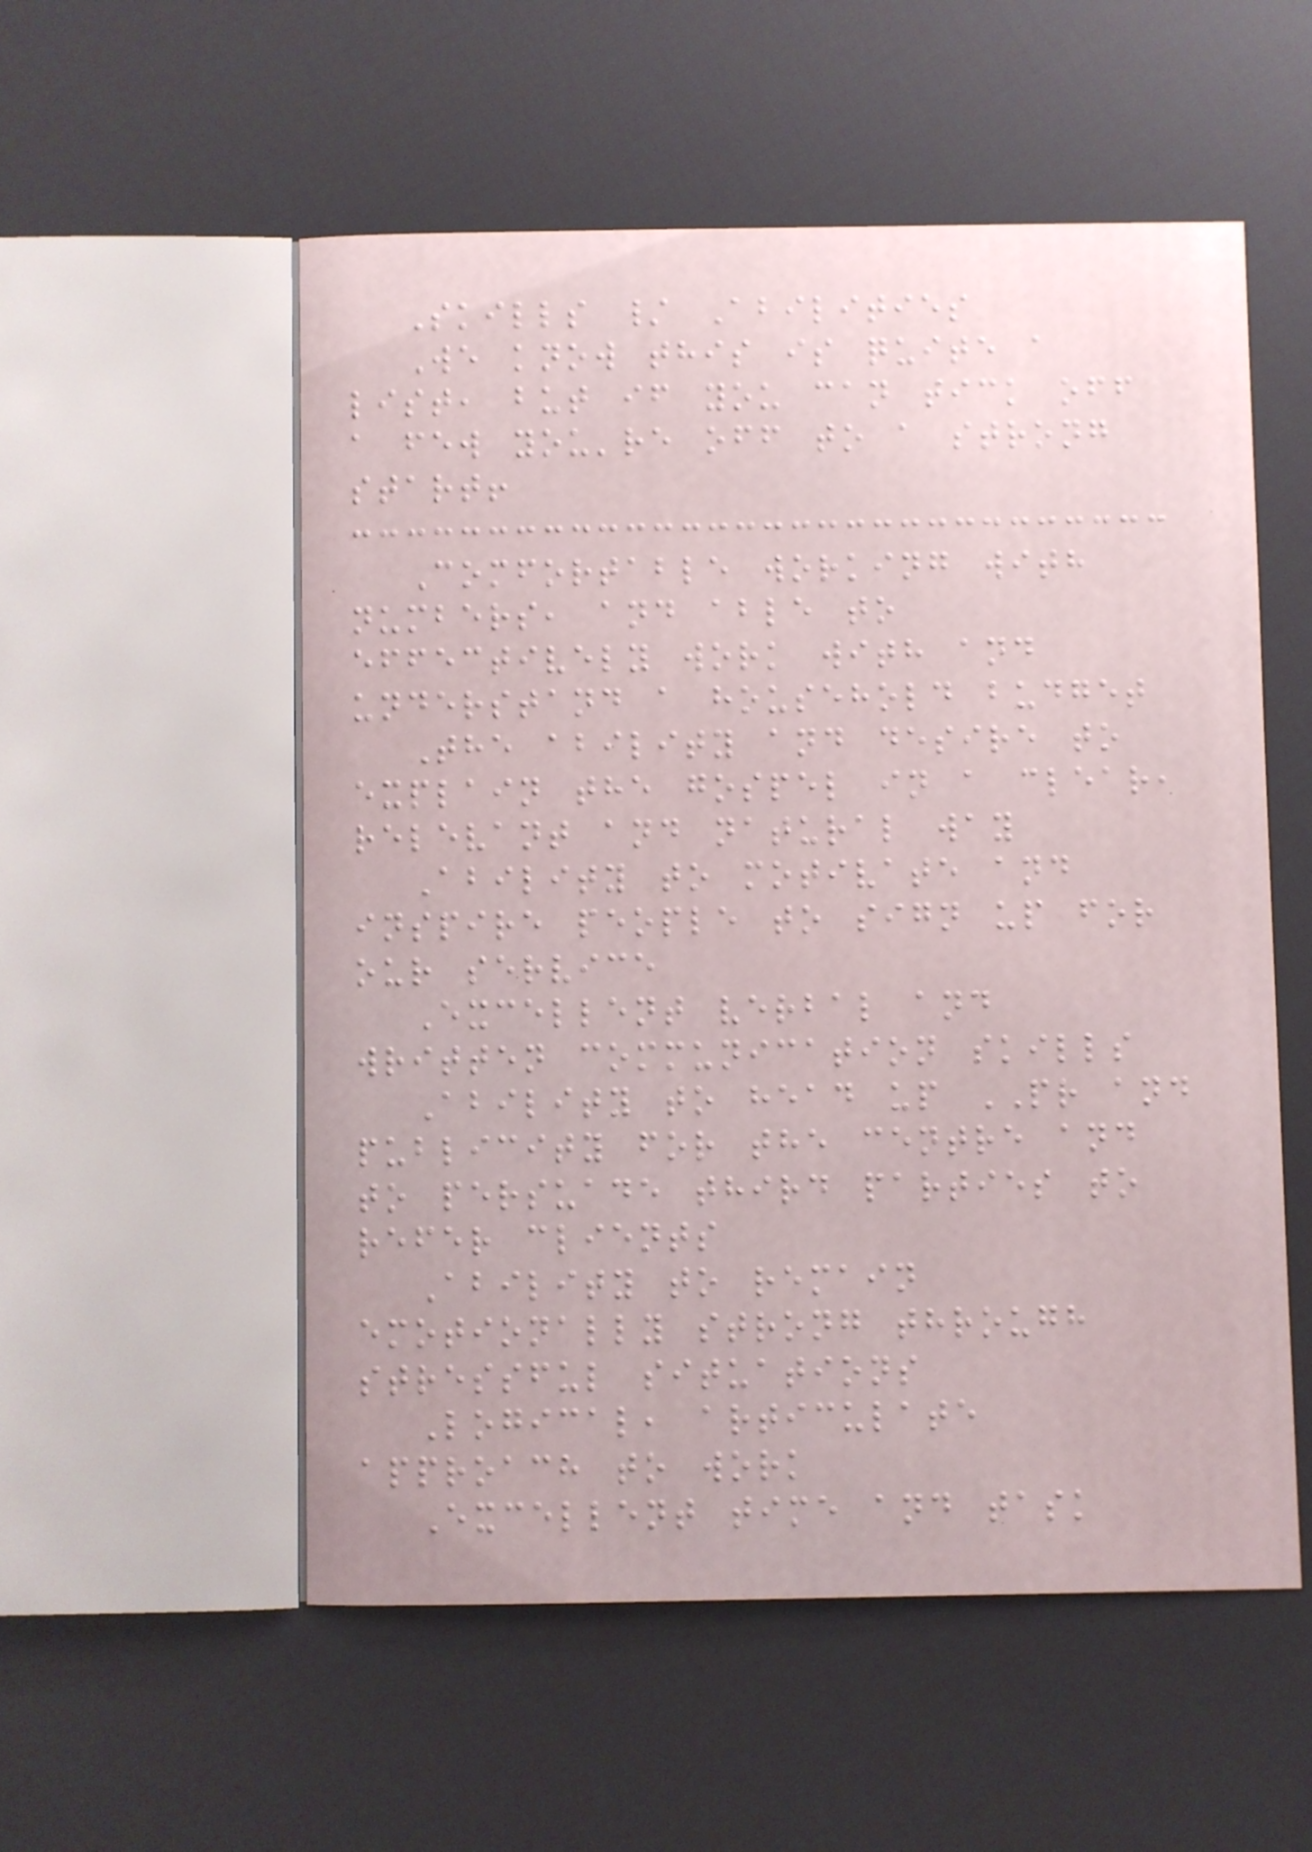Skills / Abilities
We know this is quite a
list, but if you can tick off
a few you're off to a strong
start!
Comfortable working with
numbers, and able to
effectively work with and
understand a household budget
The ability and desire to
explain the gospel in a clear,
relevant and natural way
Ability to motivate and
inspire people to sign up for
our service
Excellent verbal and
written communication skills
Ability to head up PR and
publicity for the centre and
to persuade third parties to
refer clients
Ability to remain
emotionally strong through
stressful situations
Logical, articulate
approach to work
Excellent time and task
